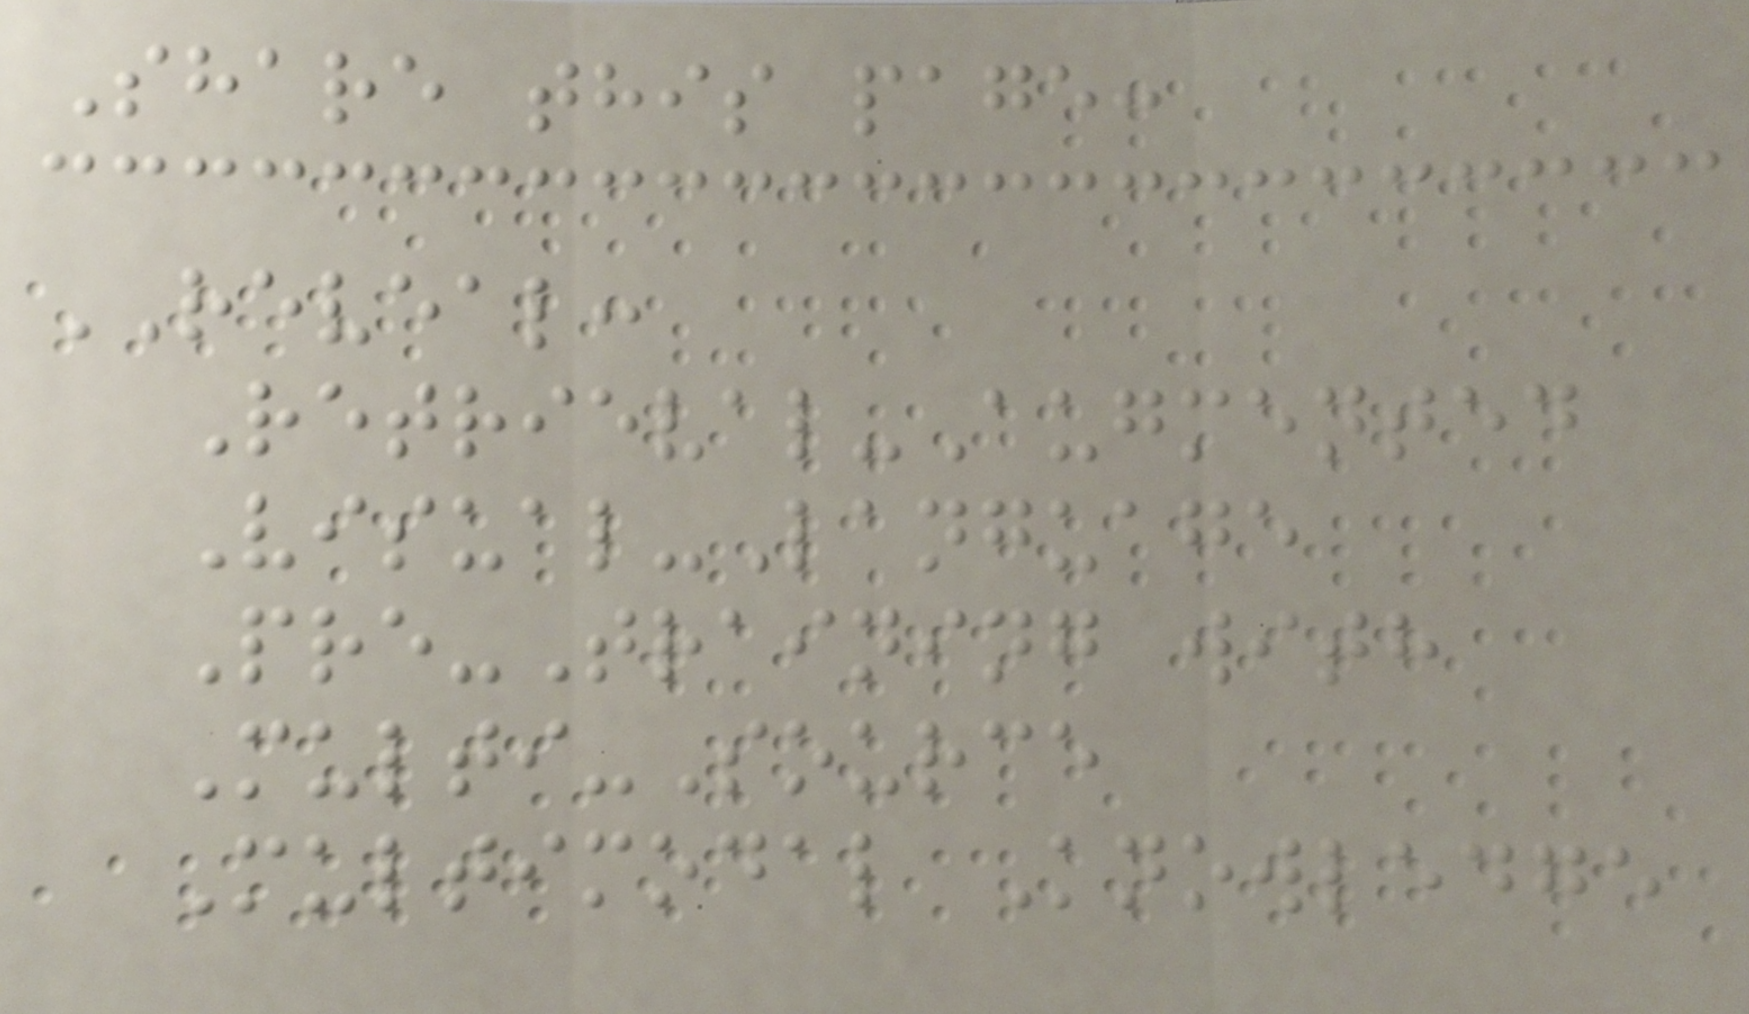Share this page:
REVEAL:
Retrieval-Augmented
Visual-Language
Pre-Training with
Multi-Source
Multimodal Knowledge
